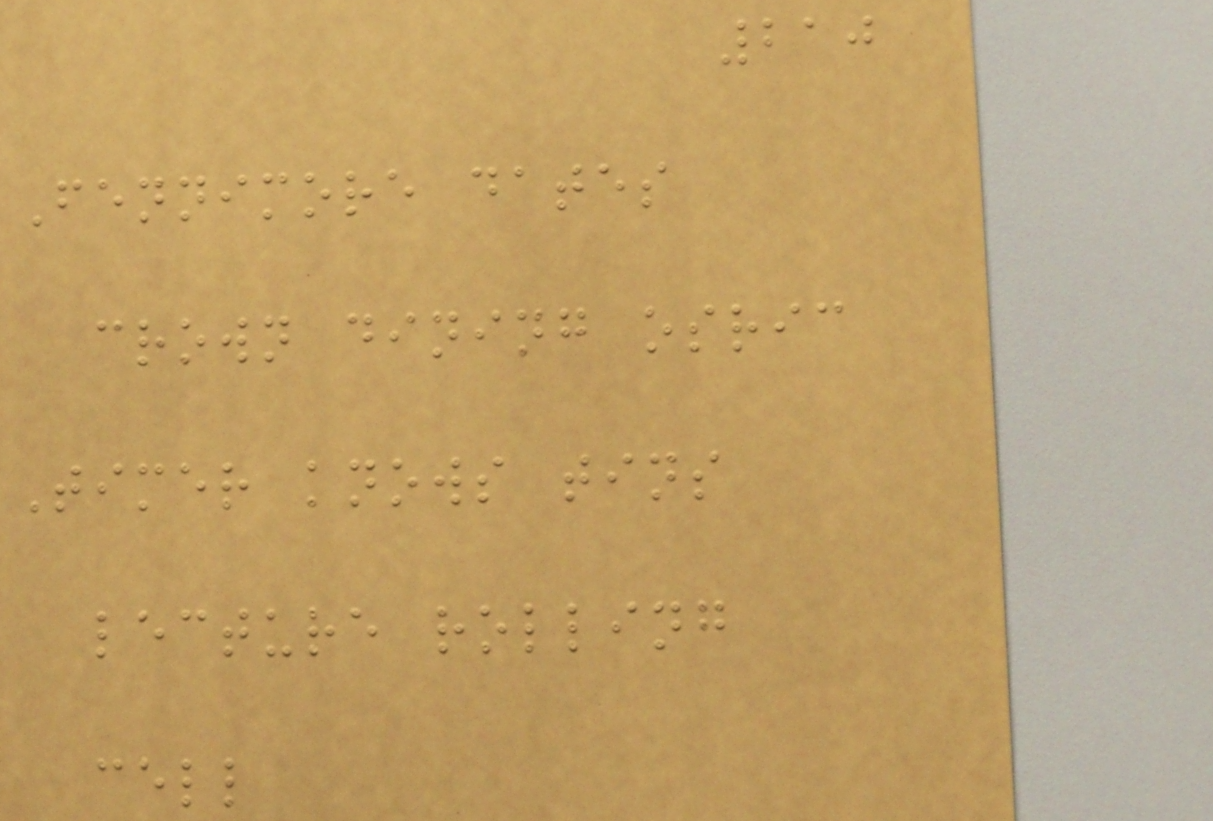210
Fennimore dates
crown dining osric
Timer knows tins
lecture rolling
cell
